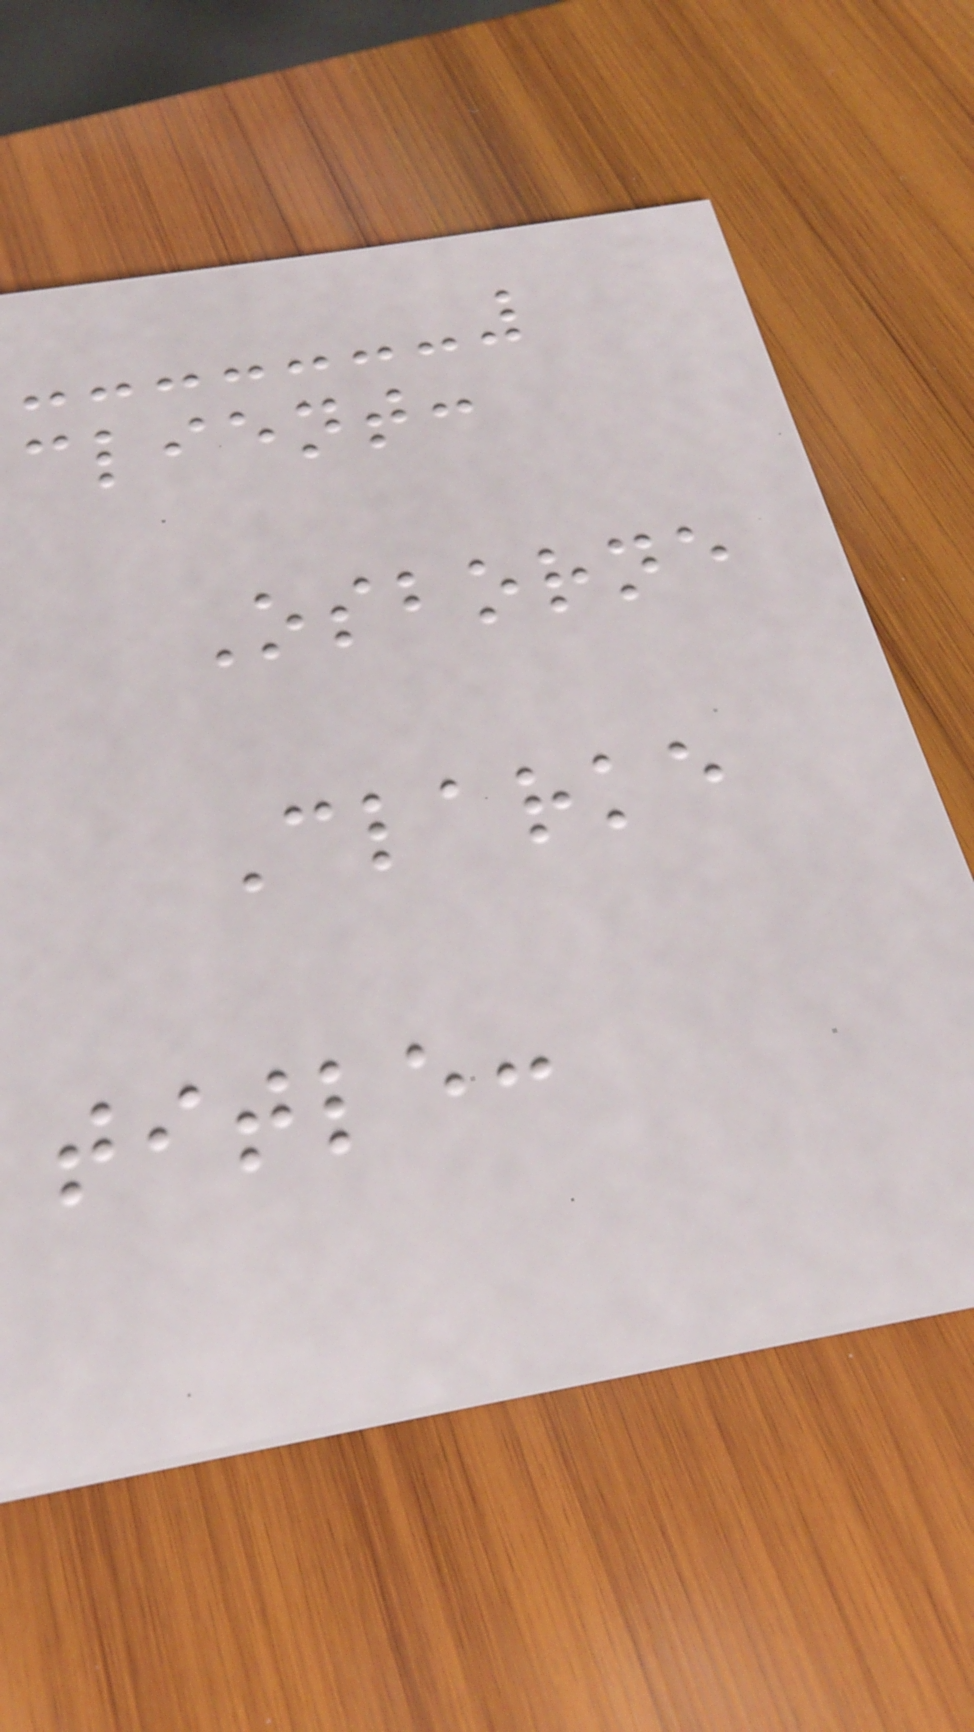client:
Osborne
Clarke
title:
